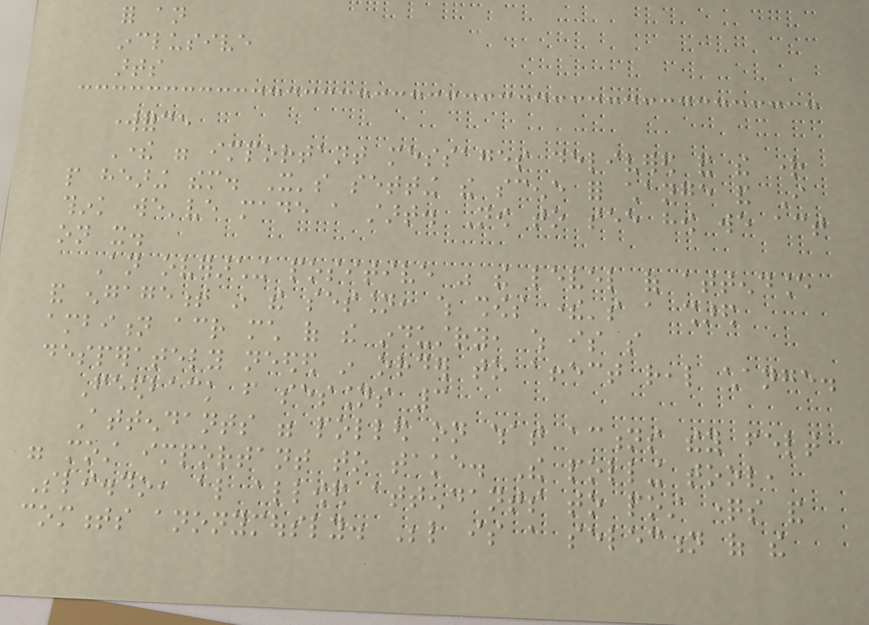for an
inclusive
arts
workforce
There were important messages delivered and the right
people hearing them. It's setting the scene for change and I
think we've made a start. Now to see how we act
on it.
An overarching positive was the level of attendance
and engagement in the session, which shows there's a shared
ambition across much of the industry, which is so
desperately needed in order to affect real change.
Feedback from sessions 3
Attendants were polled on what actions they felt
were most important to take. The polling tool,
Sli.do, also allowed attendants to post questions and
comments anonymously. Below is a selection of the
